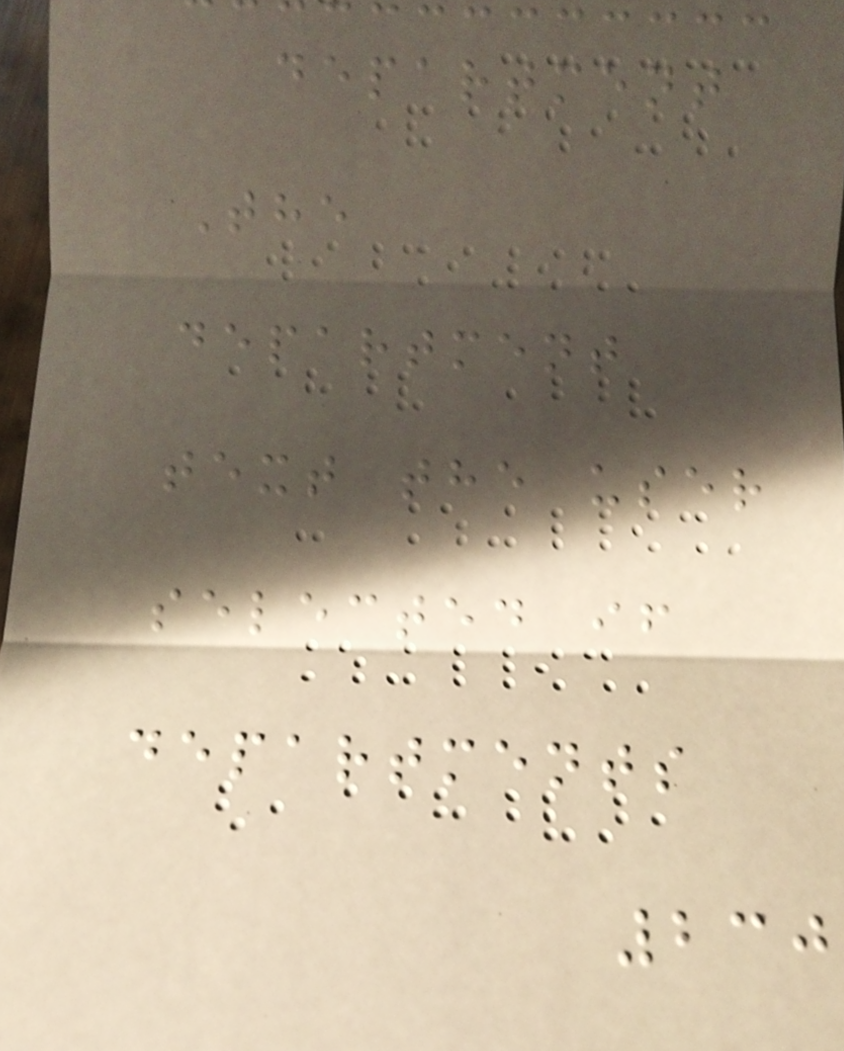department
The
department
text the user
selected if
departments
230
